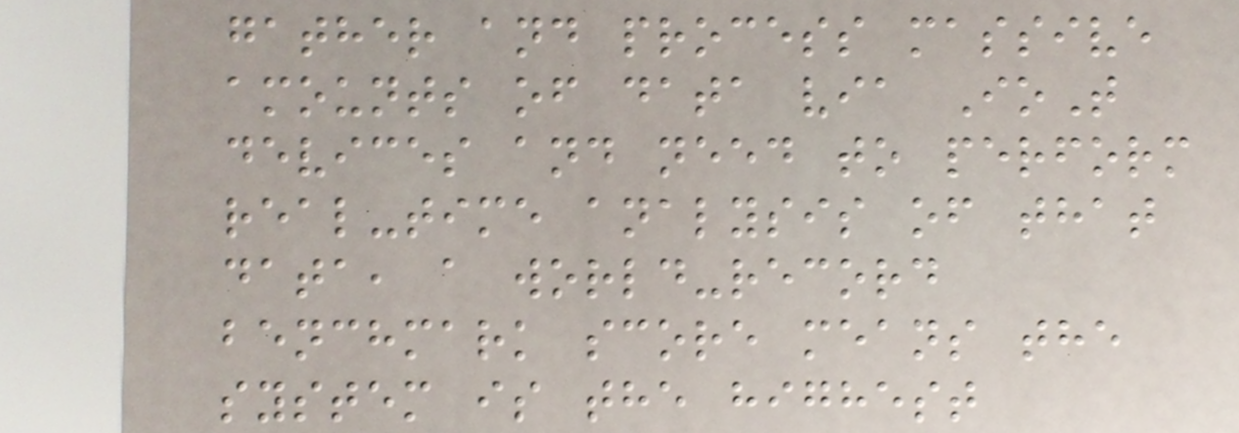gather and process massive
amounts of data via IoT
devices and need to perform
real-time analysis of that
data, a world-record
benchmark score means the
system is the highest
